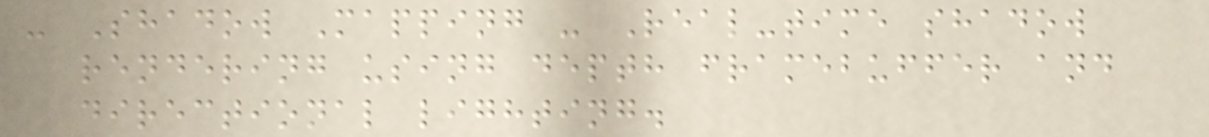- Shadow Mapping - Real-time shadow
rendering using depth framebuffer and
directional lighting.
